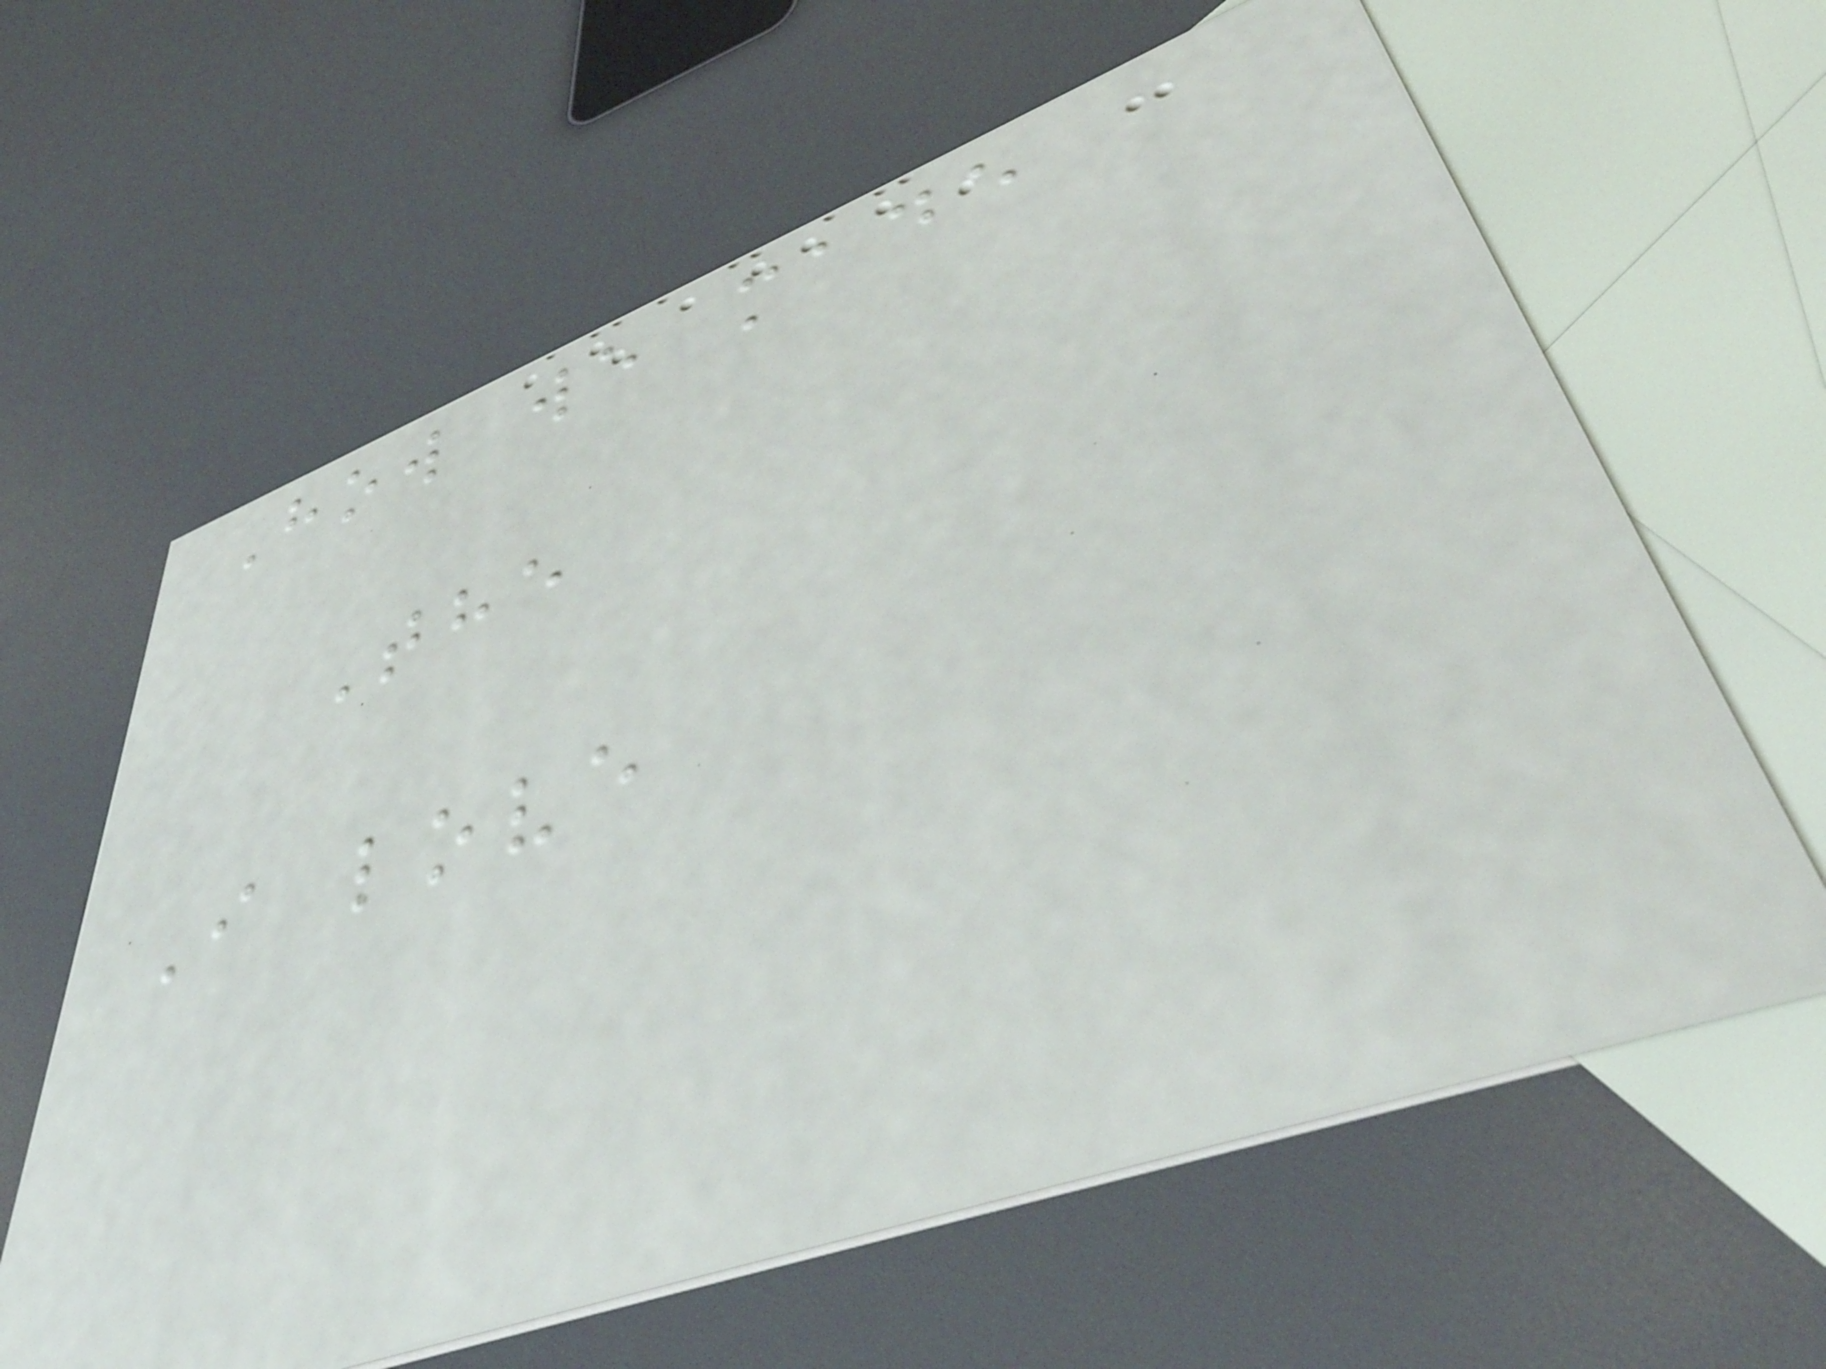How we made
The
I love
